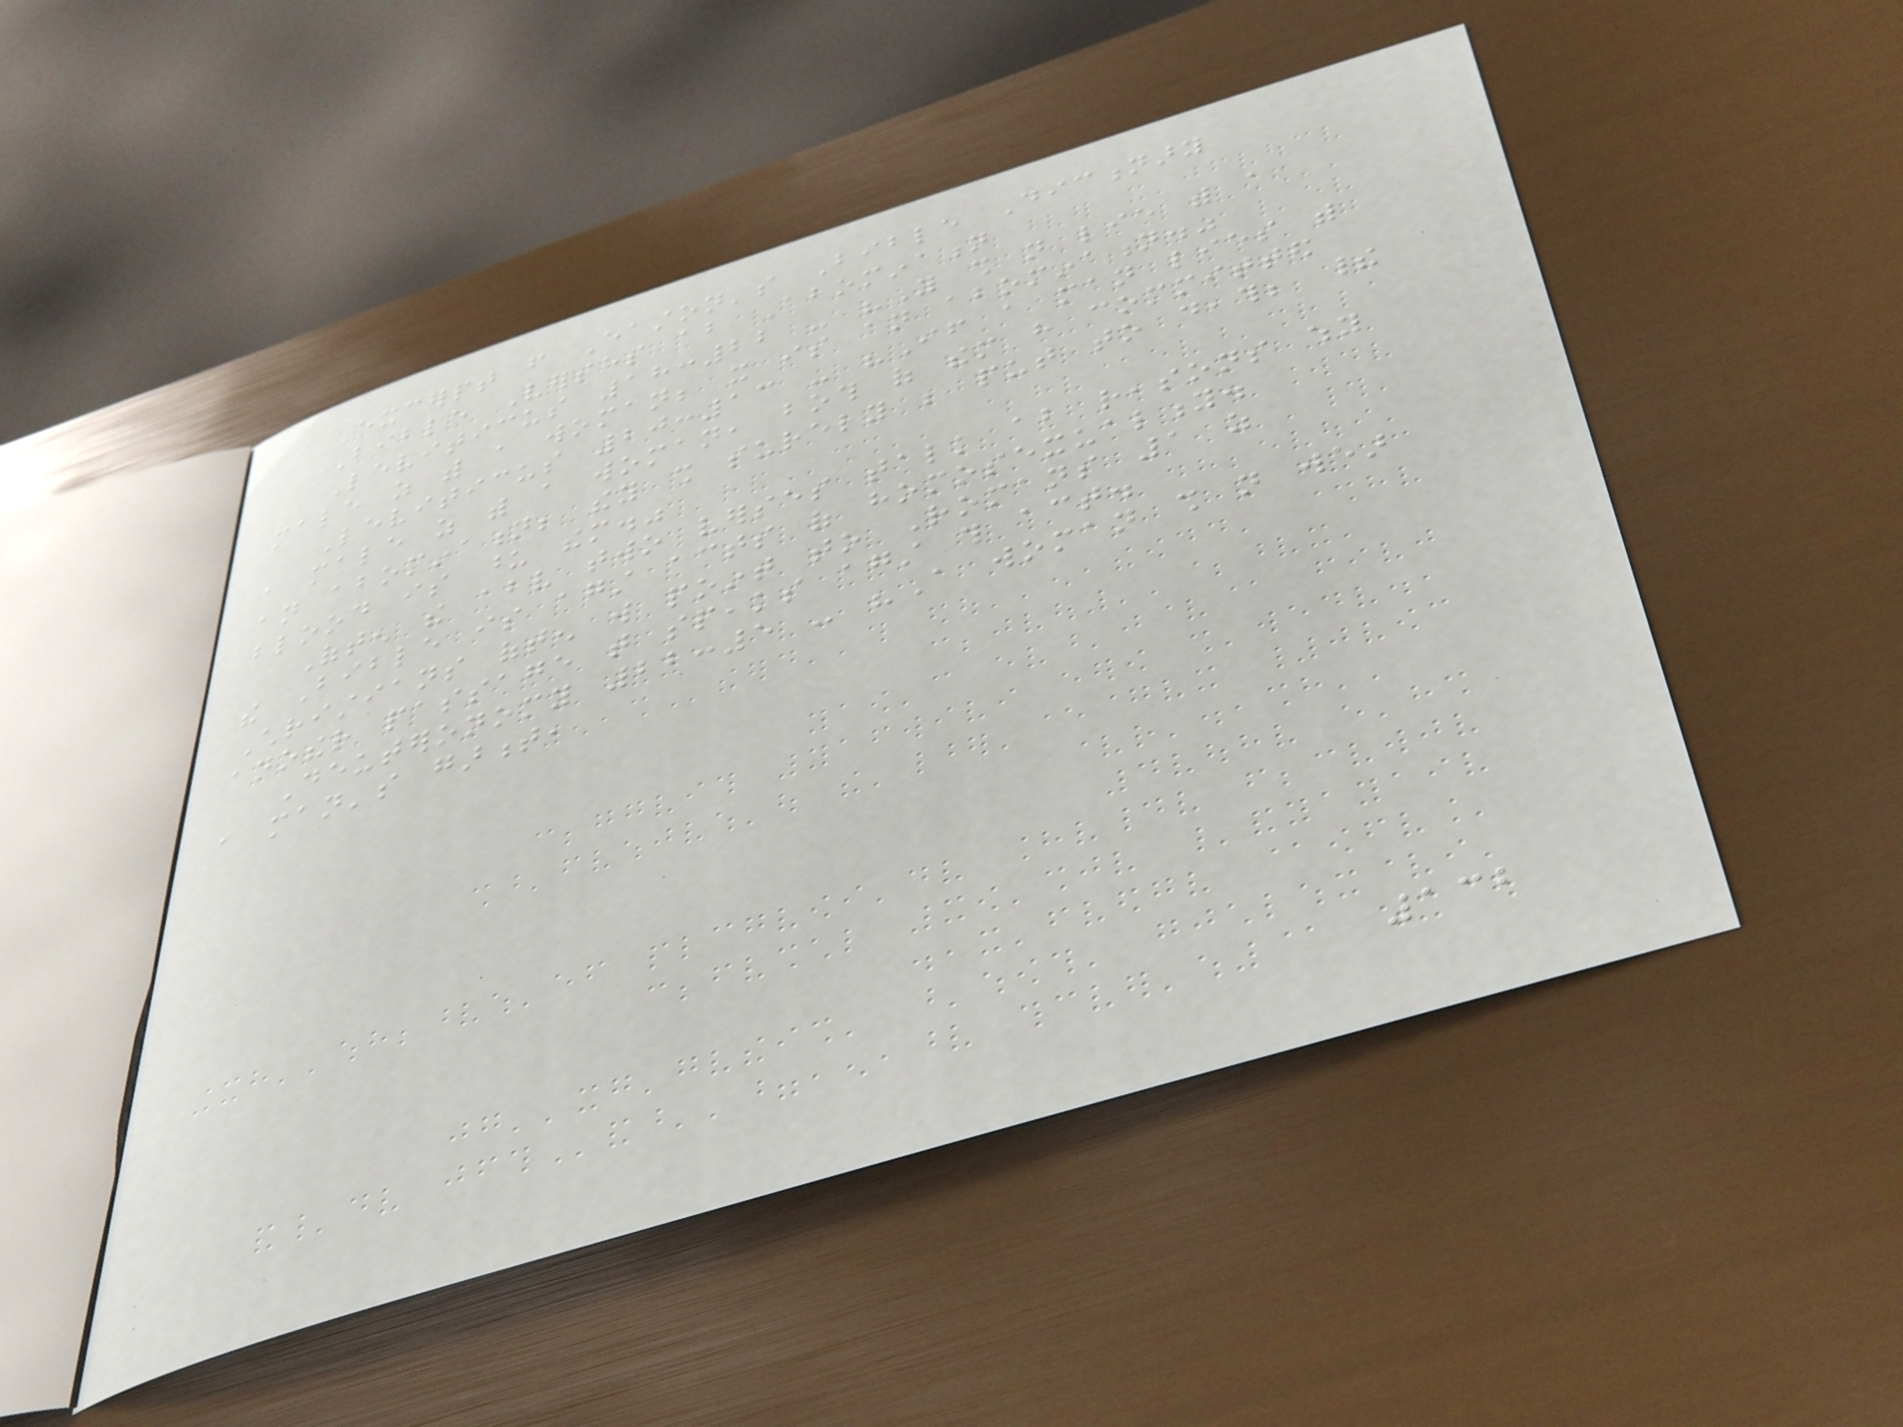Excerpt from Easton's Bible Dictionary
Bible Verses about Abomination
Leviticus 18:22 - "You shall not lie with a
male as with a woman; it is an abomination."
Leviticus 20:13 - "If a man lies with
a male as with a woman, both of them have committed
an abomination; they shall surely be put to death; their
blood is upon them."
Often the above two verses talk about reasons why
the Bible is against acts of homosexuality.
Christians often will point to Romans 1 as
another passage that speaks against this act.
Deuteronomy 22:5 - "A woman shall not wear
a man's garment,
132
